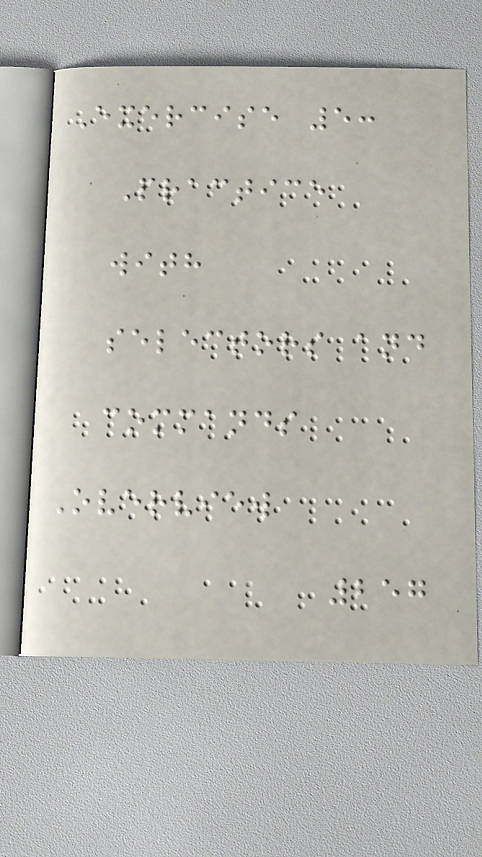Exercise 5:
Practice
with
selectors and
commands
Overview
257
